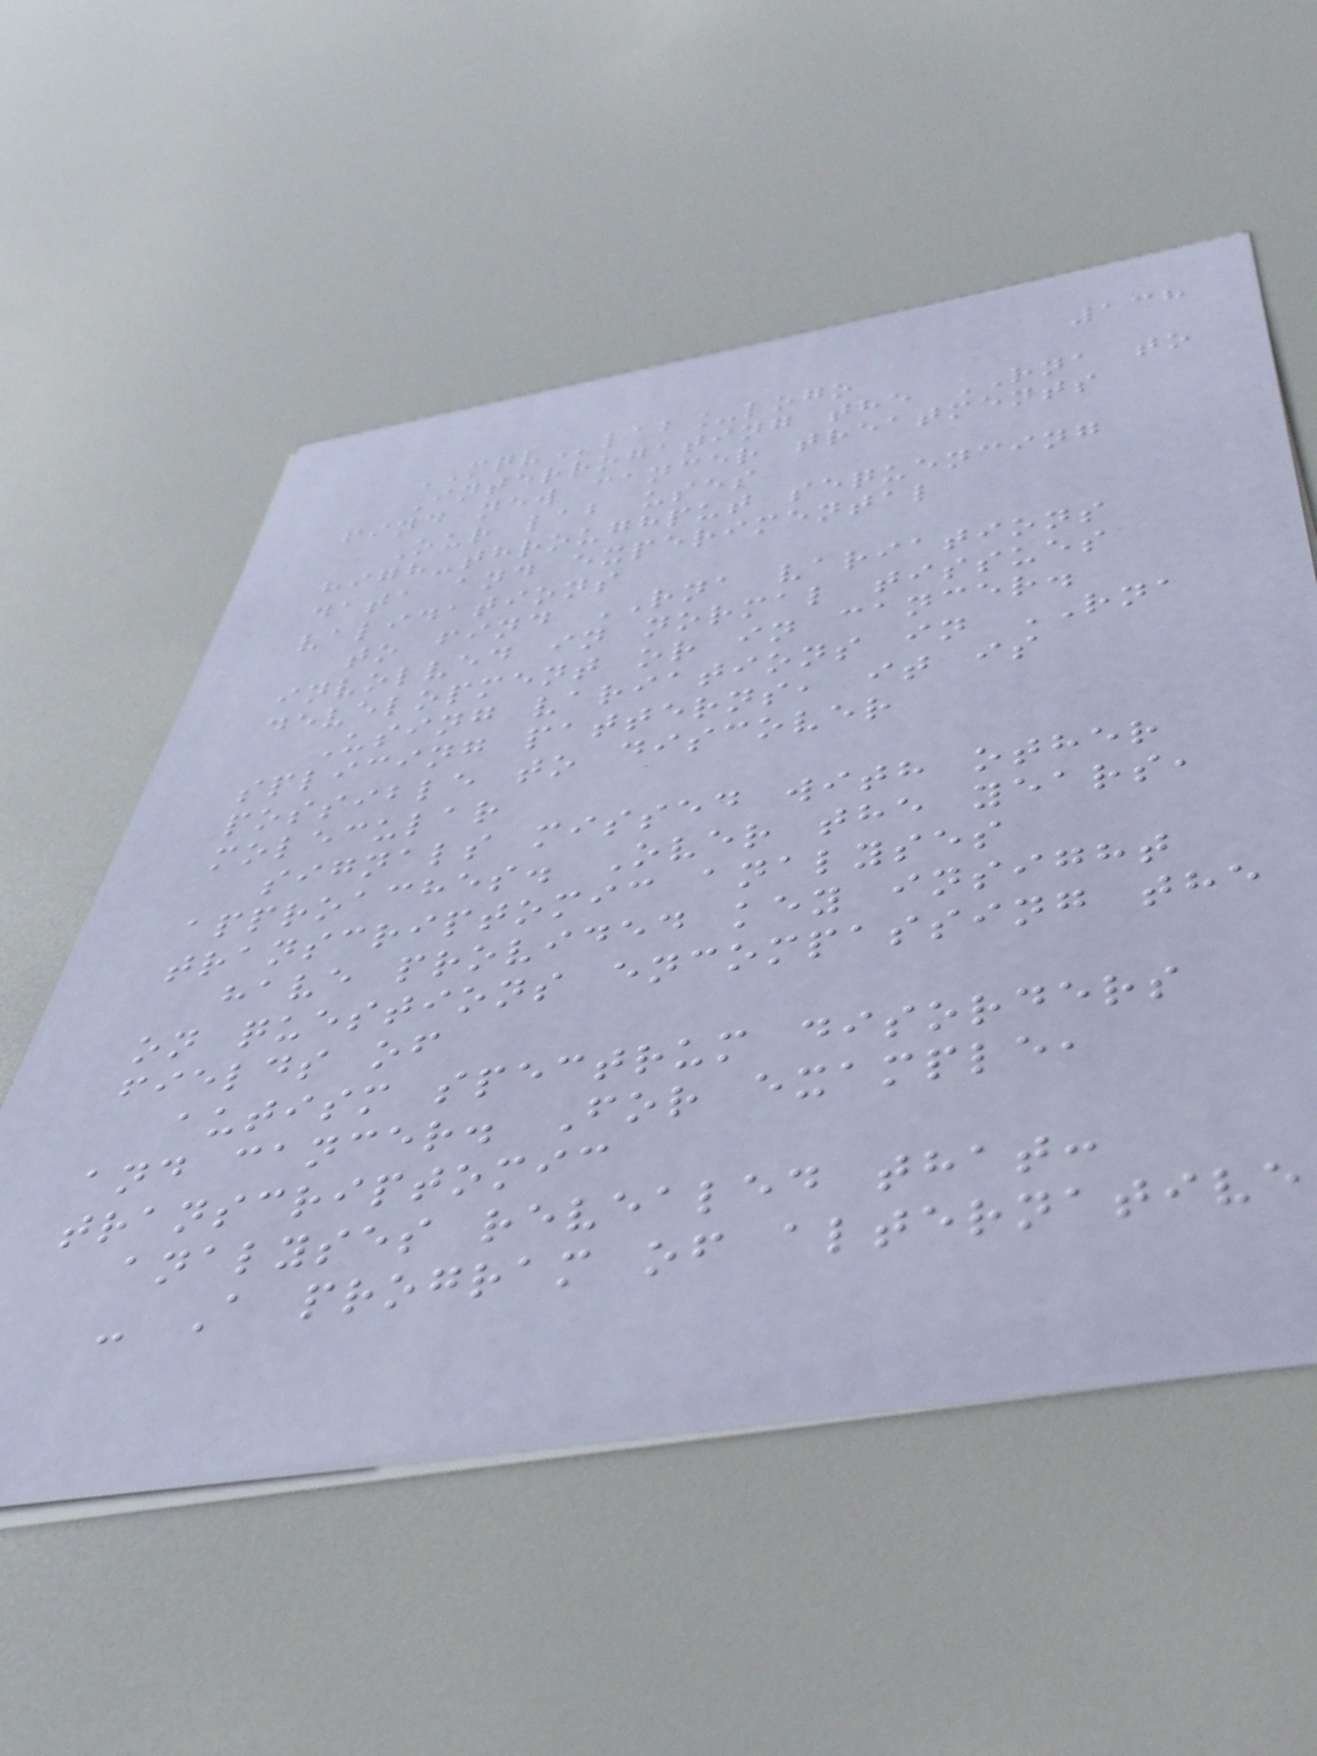138
MQVlab_logo
Interrogating the RNA to
find new cancer treatments
Our lab uses
high-throughput sequencing
data and experimental
validations
to find RNA variations
involved in normal tissues
development or in cancer.
Using variations in RNA
splicing patterns, it is
possible to discover
molecular
signals missed with other
approaches. Over the years,
transcriptomic analyses
have provided key insight
on questions encompassing the
fields of
autism spectrum disorders
and cancer. For example,
transcriptomic
analyses revealed that:
- A program of alternative
